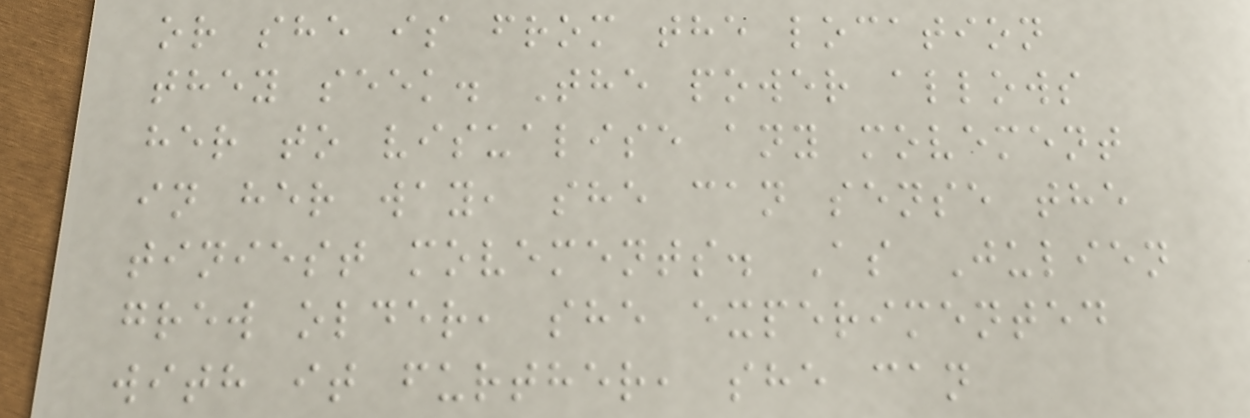or she is from the location
they seek. The power allows
her to visualise any movement
in her way, she can sense the
tiniest movements. As Julien
grew older, she experimented
with it further, she can
